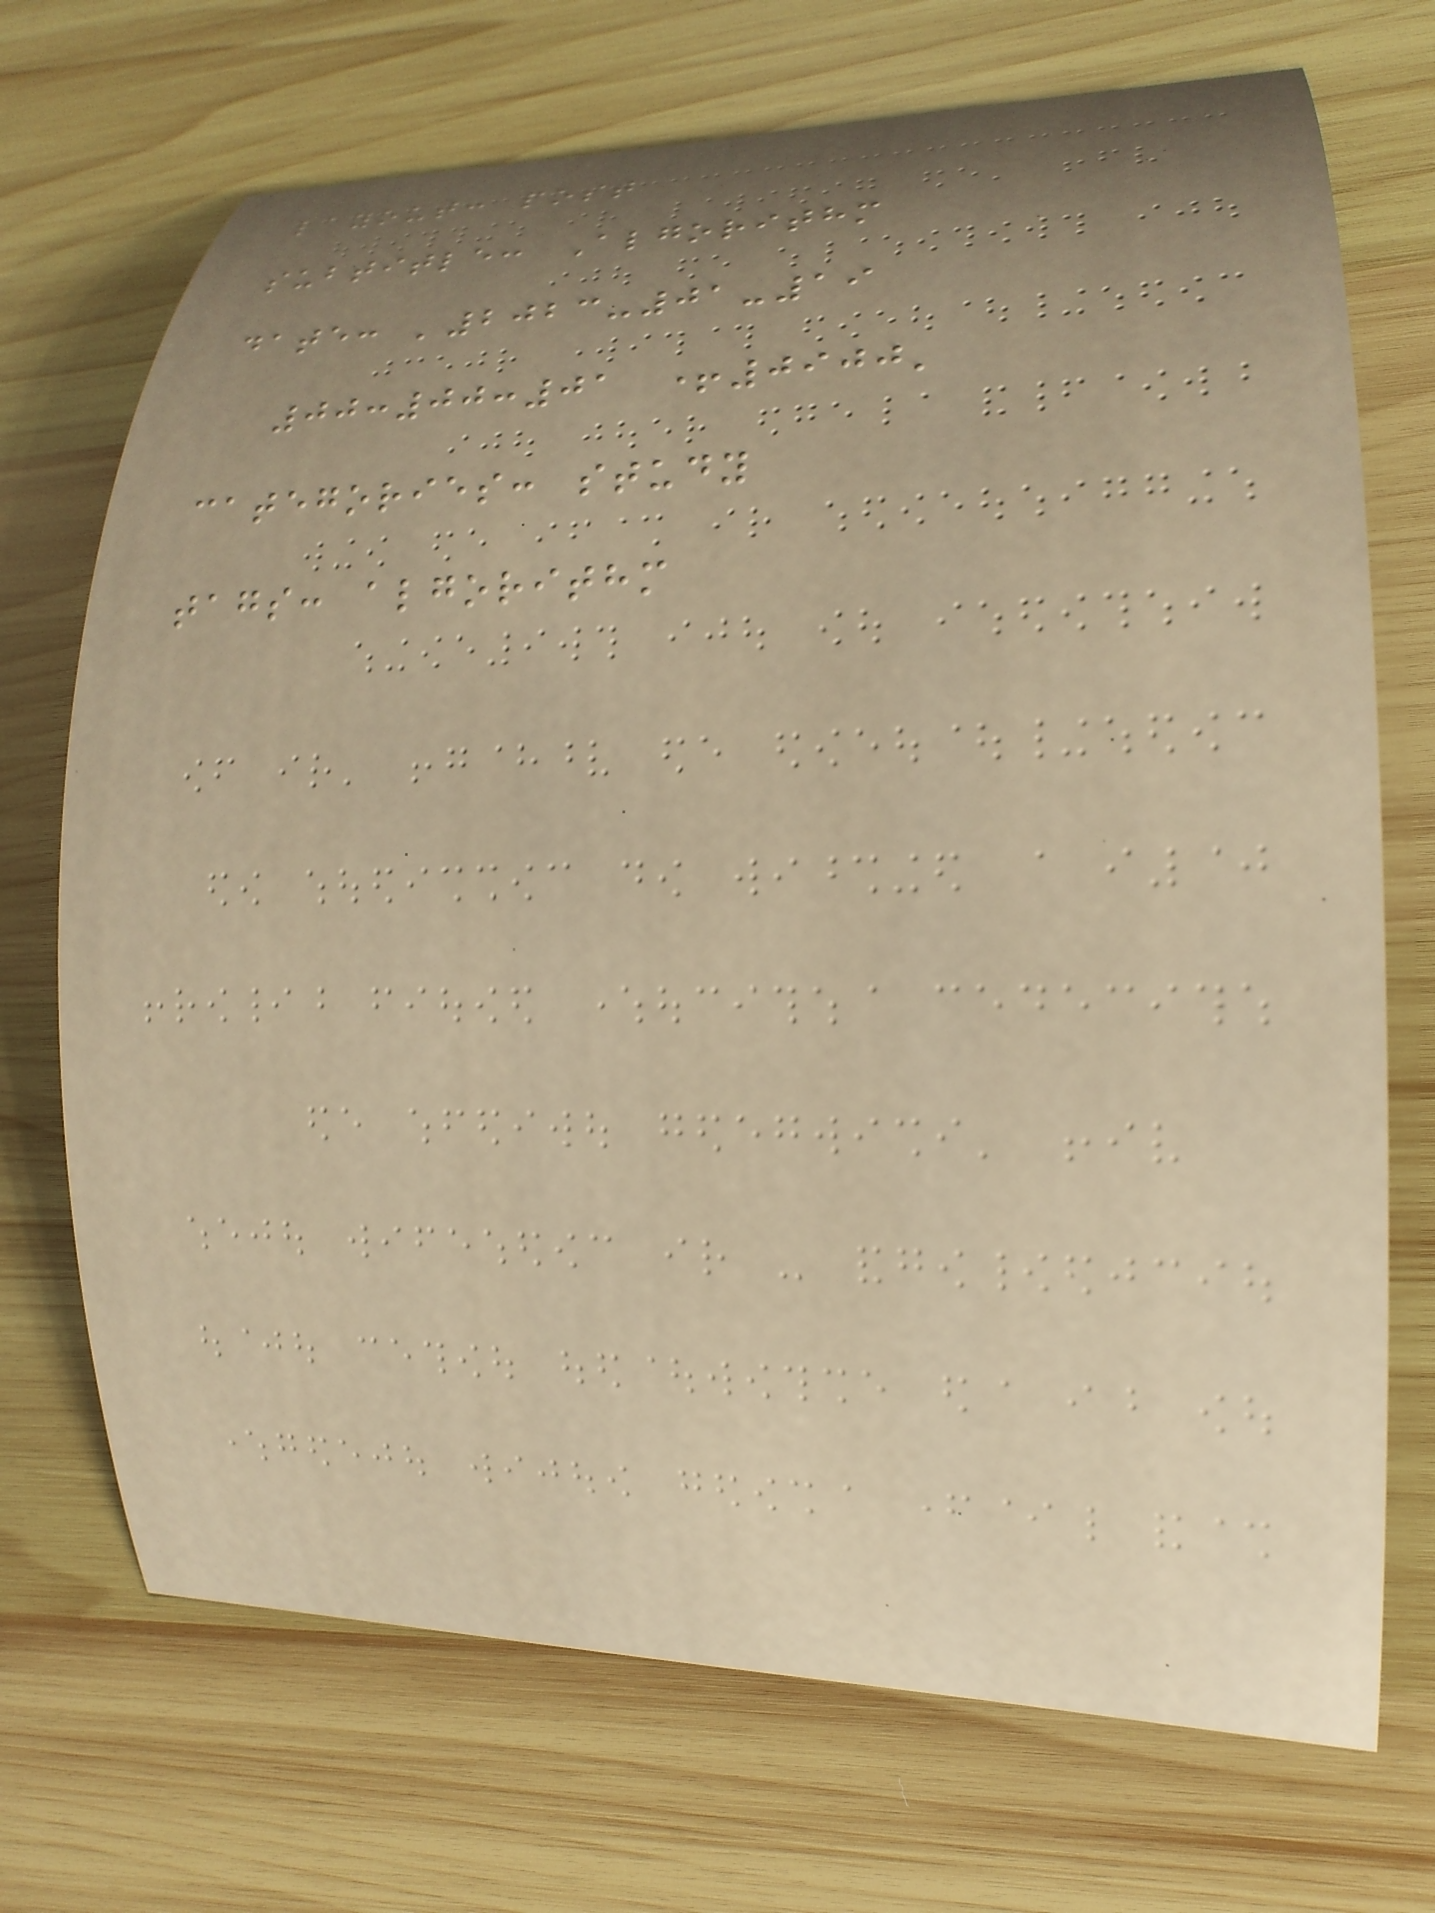layout: post
subtitle: Algorithm
date: '2023-01-19
00:00:01 +0900'
categories: study
tags: algorithm
